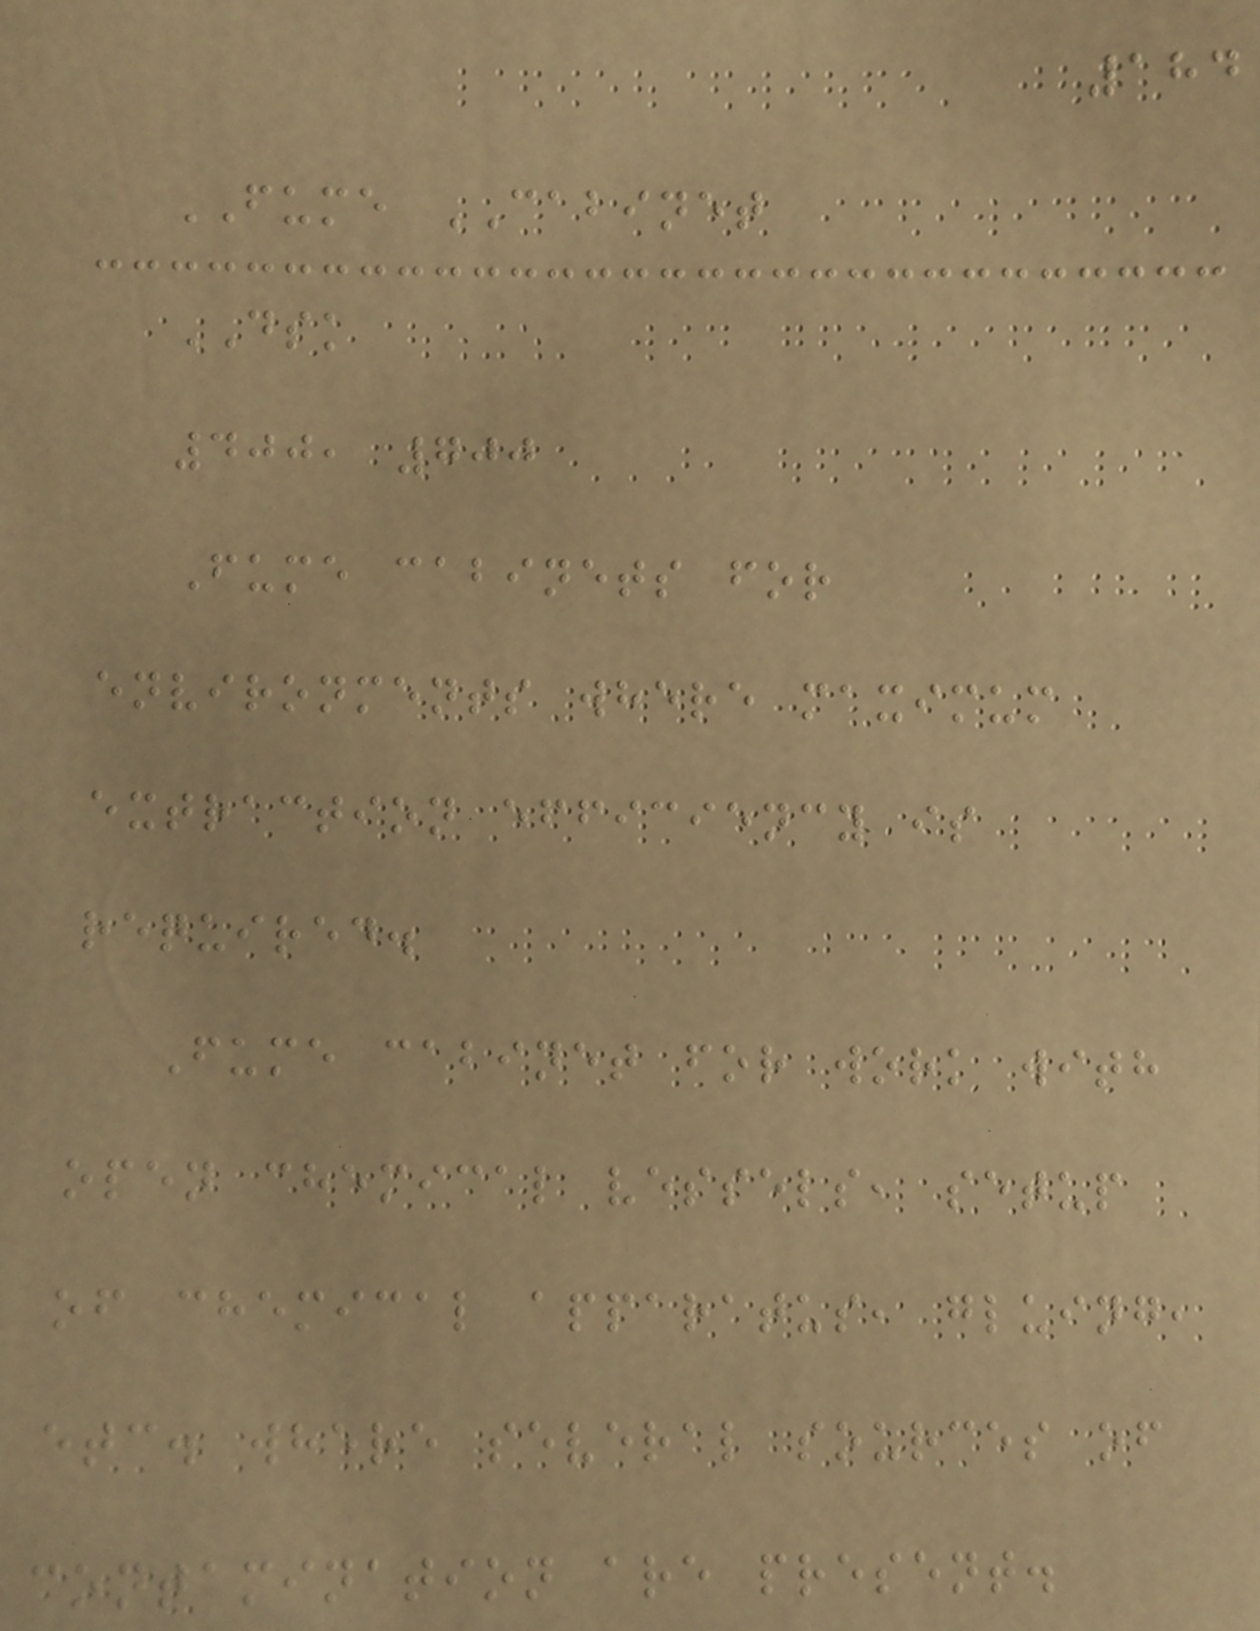184
FUME CABINET
DSK
400, 700
Fume cabinets for
environments where maximum
extraction efficiency is
required.
Fume cabinet for work with
open chemical vessels, setup
of chemical apparatus, gluing,
etc. where several sources of
contamination are present.
